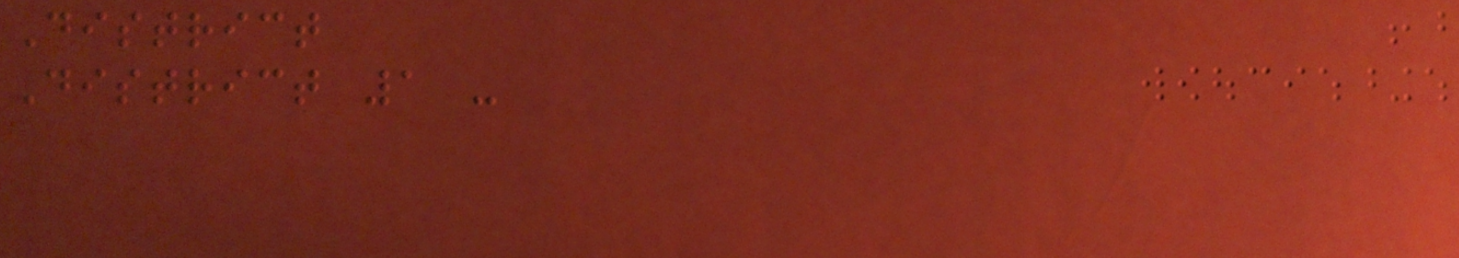District
District 1 -
